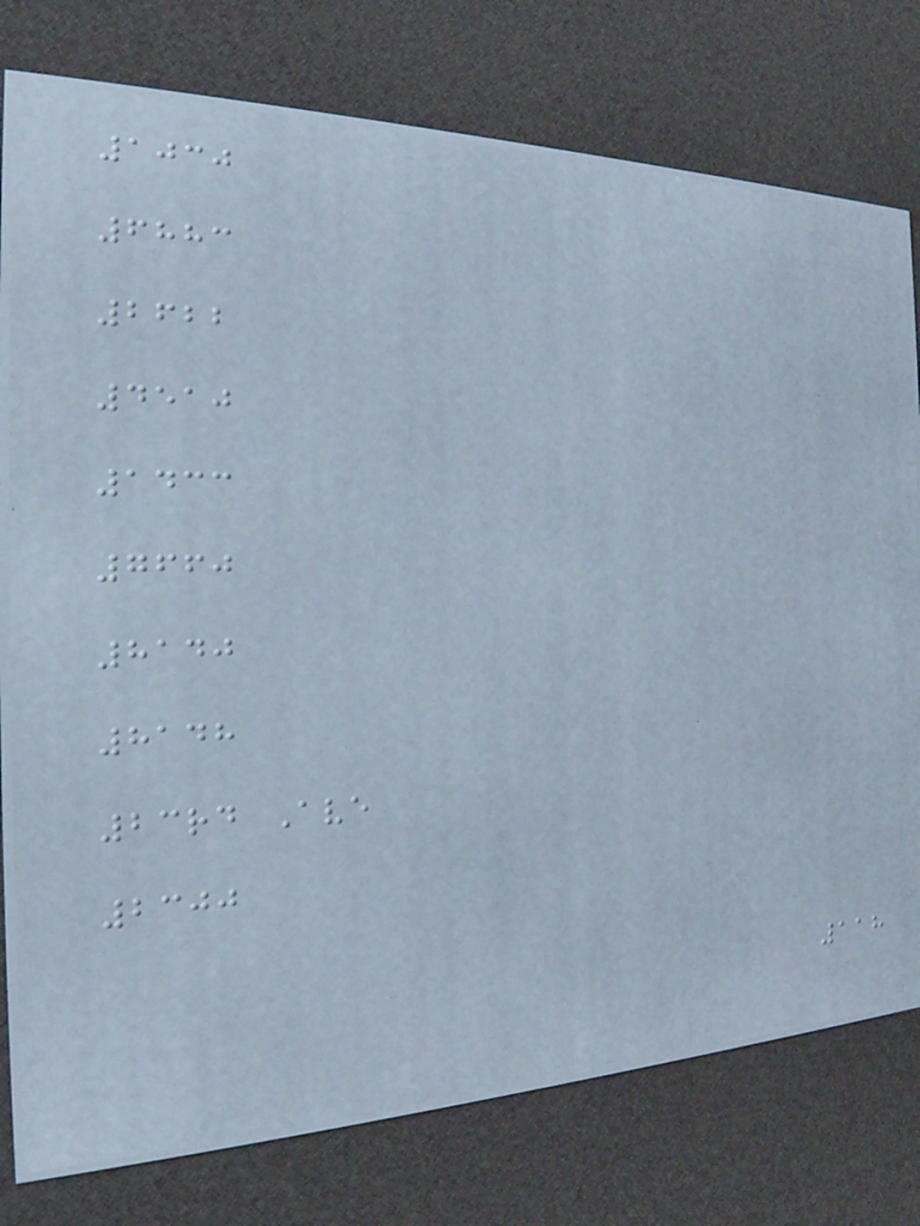1030
6883
2622
4510
1433
7660
8140
8148
23rd Ave
2300
118
